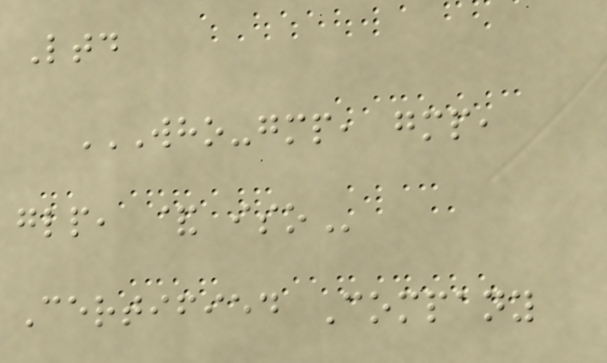Ltd
WHO-GMP, GMP,
GLP, & ISO
Certified Company
